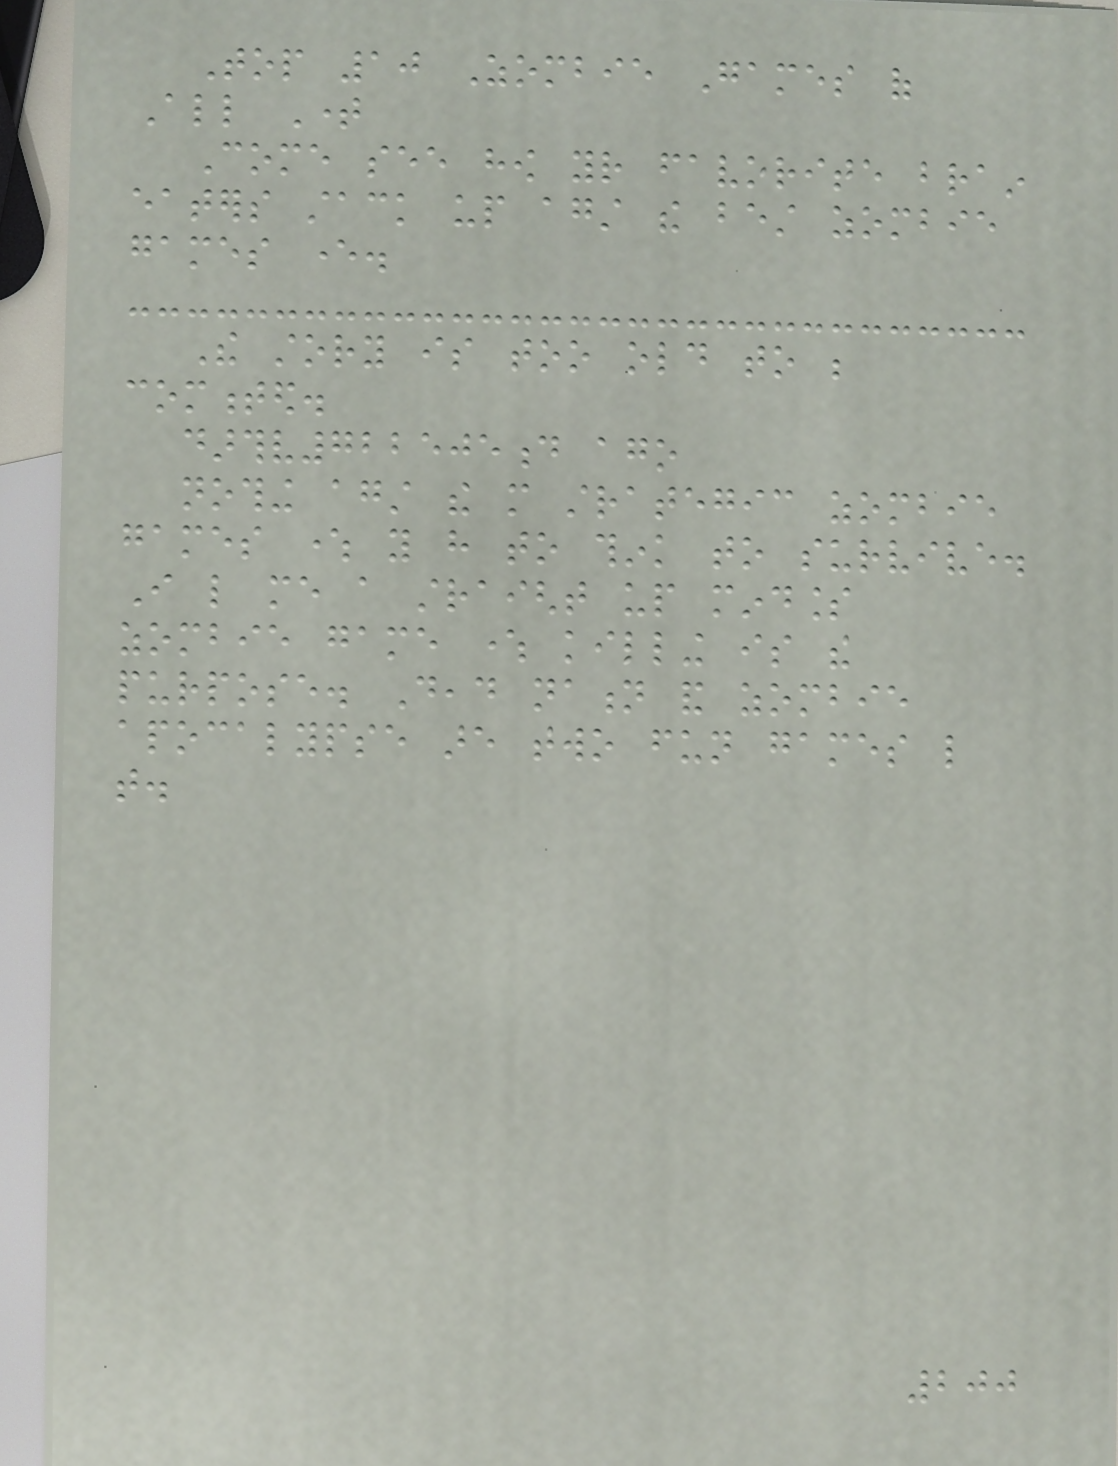Top 10 Zombie Games of
All Time
Come see how your favorite brain
eaters stack up against the best zombie
games ever.
The story is too old to be
commented.
darthv722505d ago
nothing against the more strategic zombie
games where you have to think to survive.
I like me a straight up mindless
zombie game where killing is the
purpose. Dead nation and zombie
apocalypse are two fun games like
that.
200
